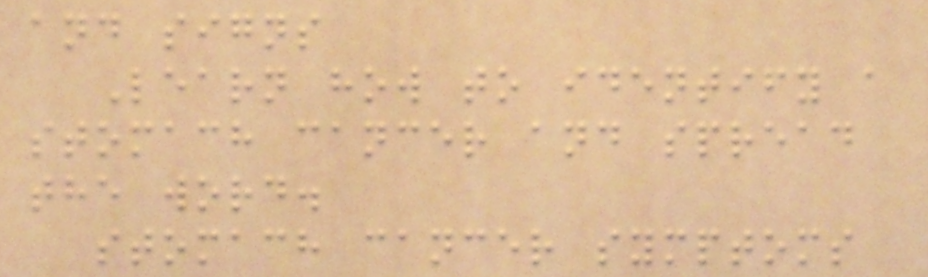and signs
Learn how to identify a
stomach cancer and spread
the word.
stomach cancer symptoms
